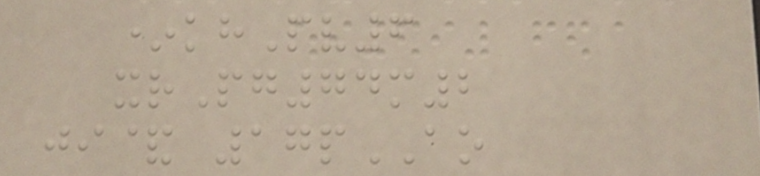*khPv6
xrPg74m2
ji& 17pAO
